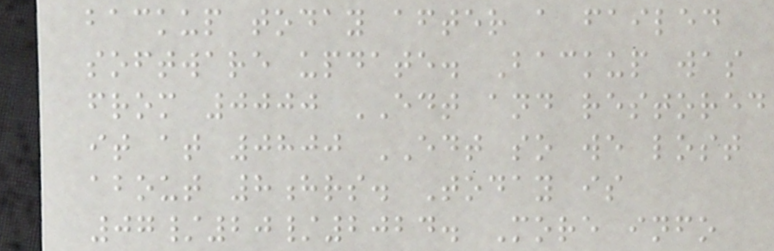backup today after a failed
software update. Backup was
from 0000 EDT and restored
it at 0800 EDT so we lost
about 8hrs. Today is
07/20/2024. More info
